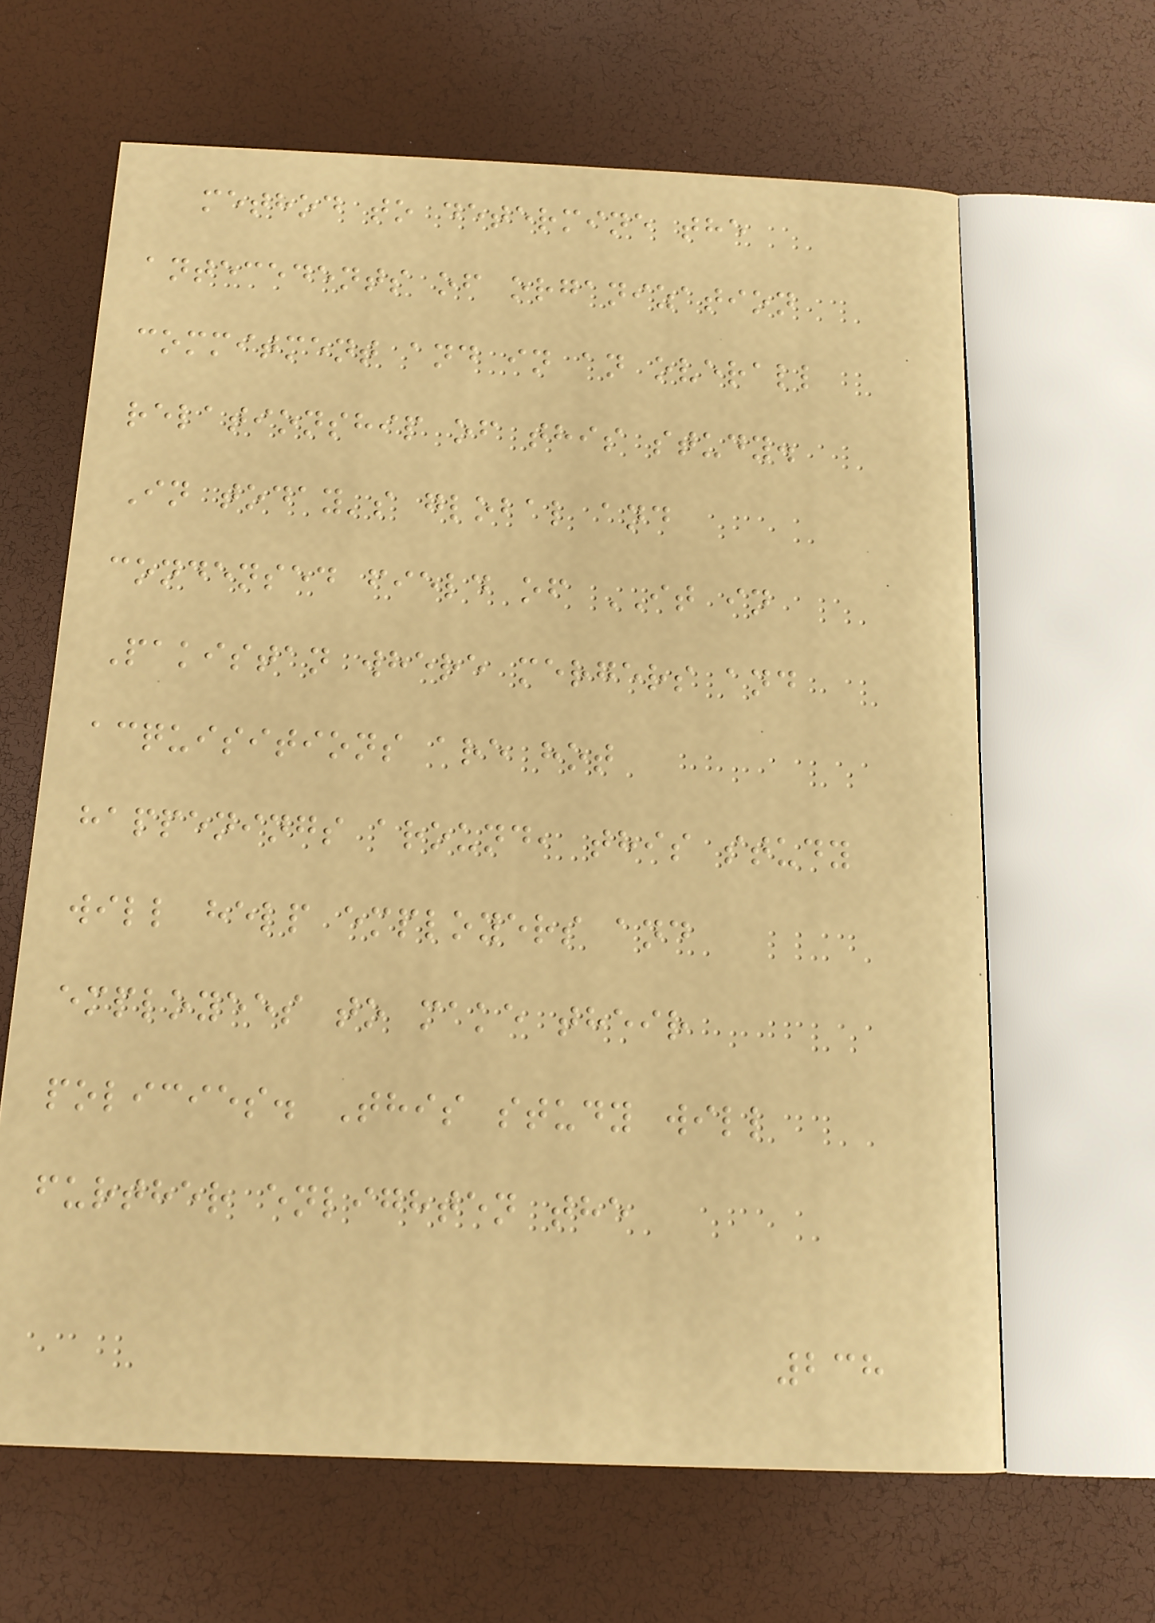method to determine the
antecedents of organization
commitment and in an overall
relationship of this study.
In today's global and
condensed field of IT in
Pakistan where mergers and
acquisitions are hot
happenings around, this study
will help employers and
employees to make their
policies. This study will
further enlighten the
238
